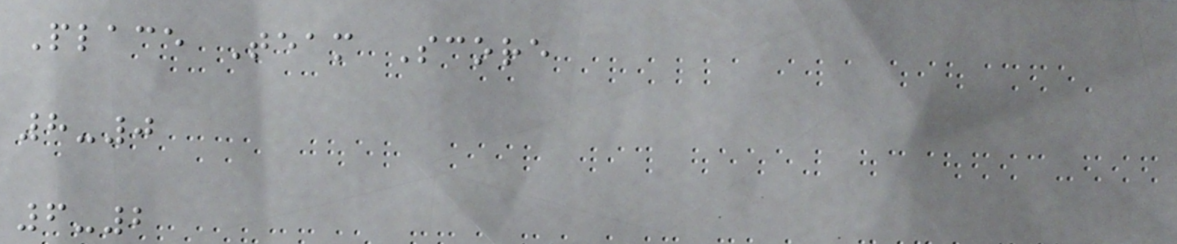Place Team Score
8-0
6-2
